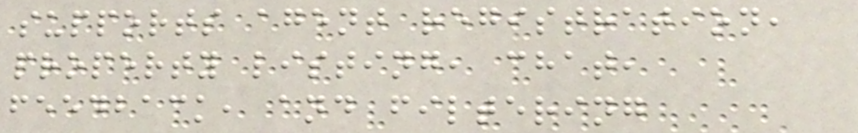supports agent registration,
property listing, chat,
feedback, and filtering
